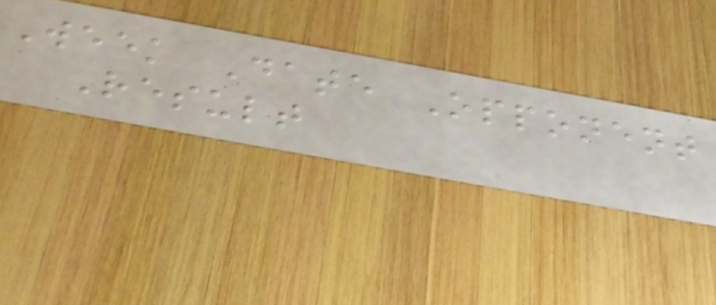Week Date Opponent
Result
